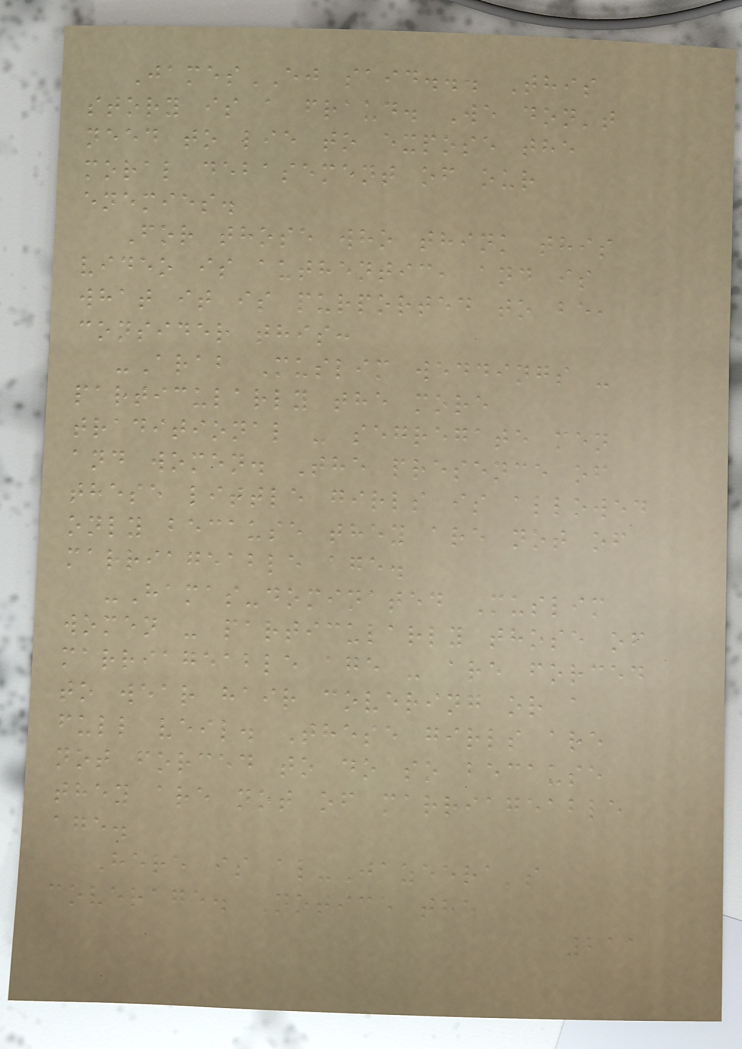JamesEJ said... This
story is a fraud. We don't
need to lie to expose the
moral debasement of our
enemies.
For those who think this
video is authentic, and is
what it is purported to be,
consider this:
-Arab Muslim weddings -
particularly the more
traditional - segregate men
and women. The presence of
these little girls is allowed
only because they are not of
marriageable age.
-Hamas-dominated Muslim
women - particularly those of
marriageable age - are forced
to wear hair covering or a
full veil. These girls are
not forced to do so because
they are not of marriageable
age.
Here is al-Jazeera's
coverage. Notice the
211
